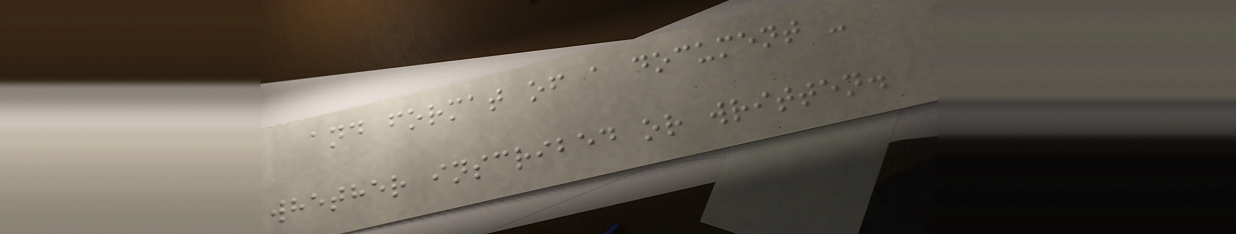and format of a document -
whether inscribed or written.
